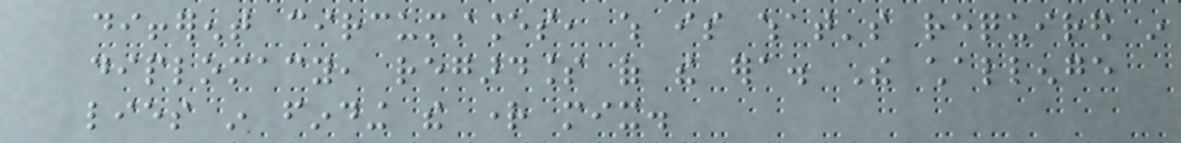different circumstances, which is what's required in
diplomacy, regardless of the era. The challenge
lies in finding the right mix.
